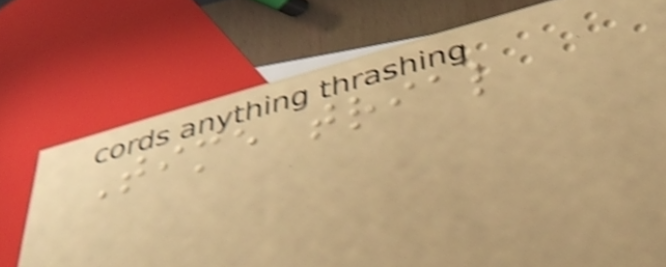Time trial
